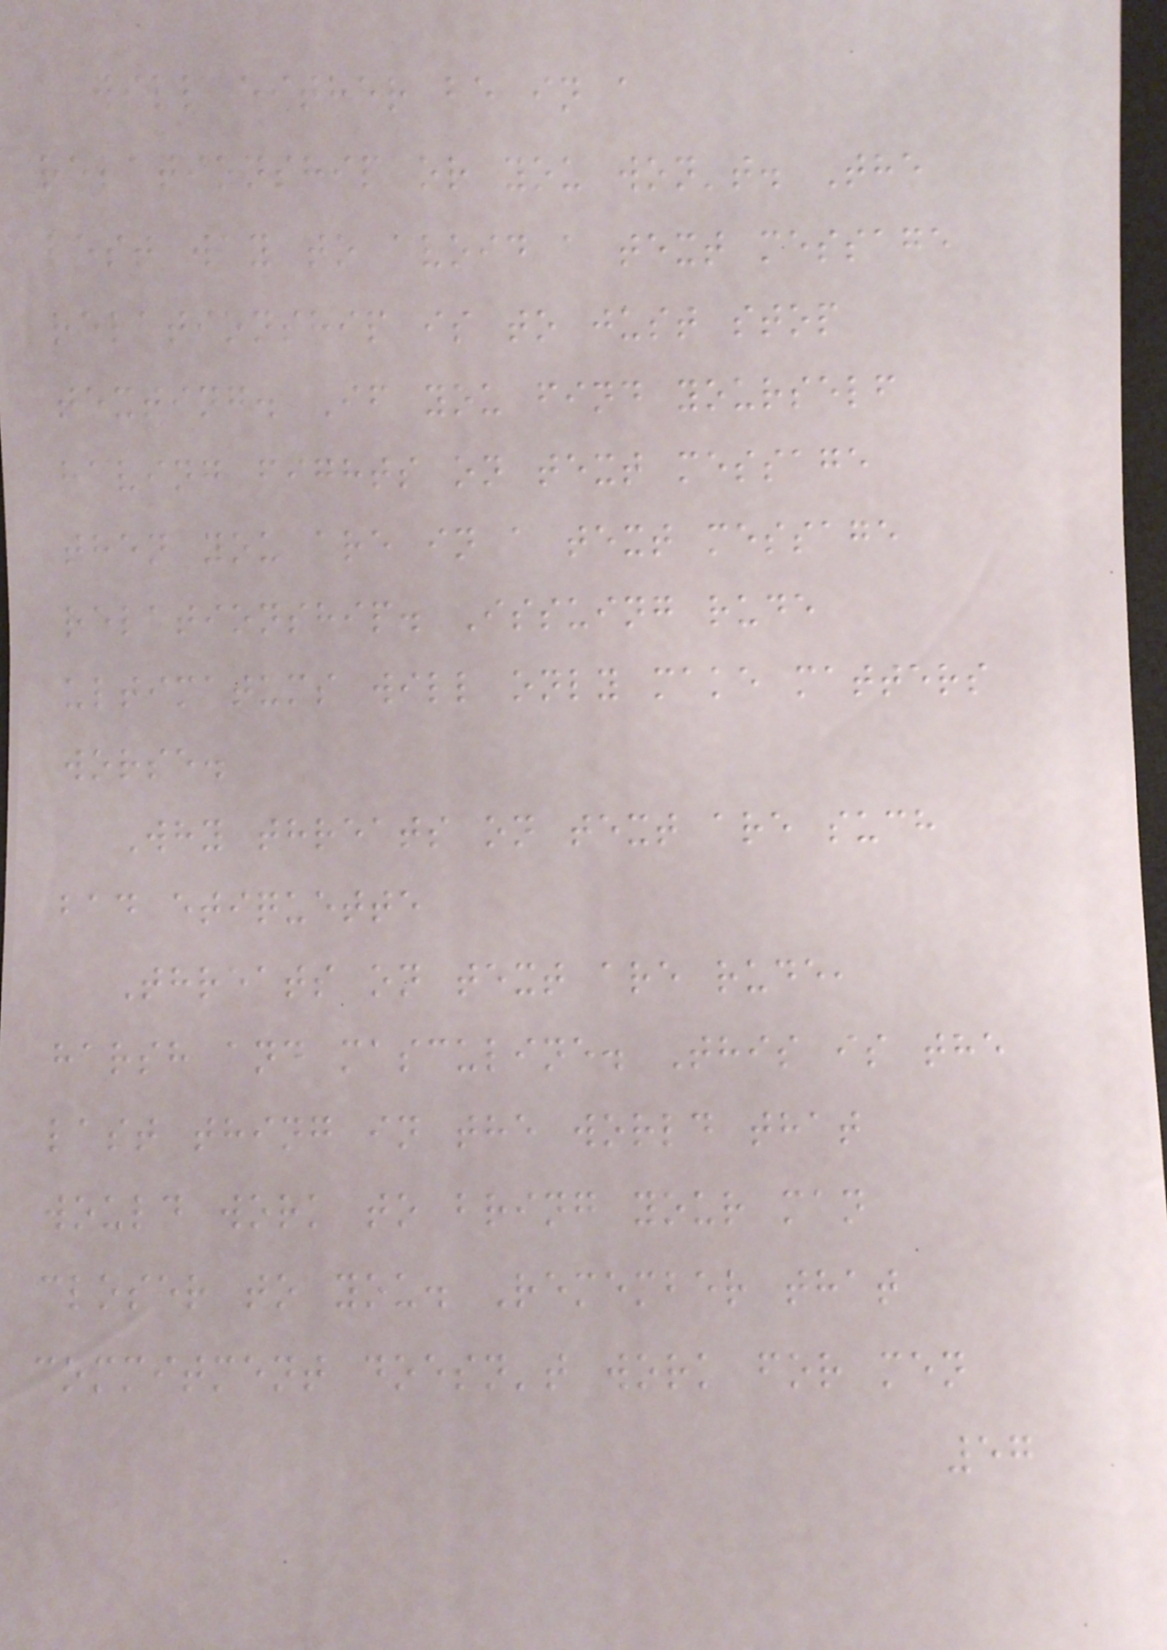will either be in a
relationship or you won't. The
best way to avoid a text message
relationship is to just stop
texting. If you find yourself
having fights on text message
then you are in a text message
relationship. Issuing rude
ultimatums will only make matters
worse.
Why threats on text are such
bad etiquette
Threats on text are rude,
harsh and masculine. This is the
last thing in the world that
would work to bring your man
closer to you. Remember that
commitment doesn't work for men
57
